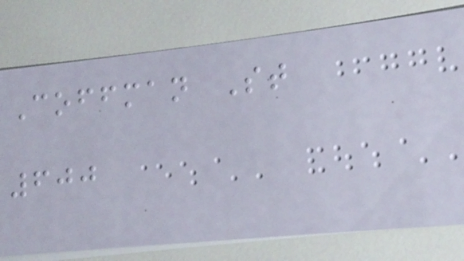Coffman St
600
